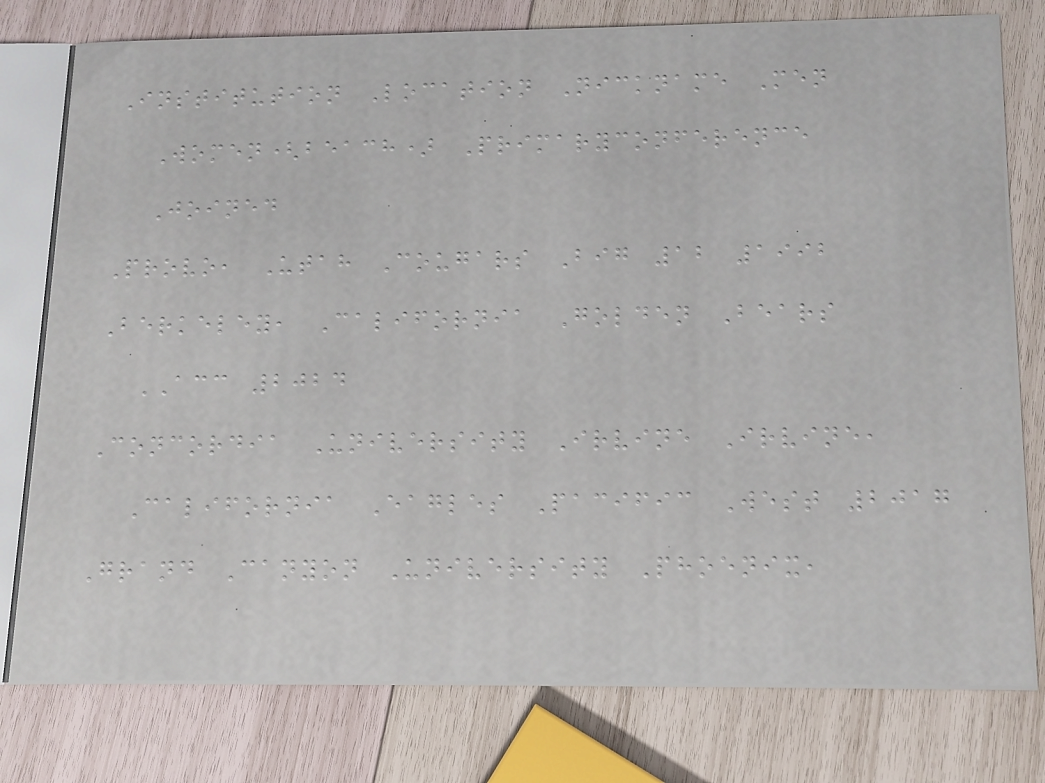Institution Location Nickname Men
Women(beach) Primaryconference
Joined
Provo, Utah Cougars Big 12 1992
Berkeley, California Golden Bears
ACC 2024
Concordia University Irvine Irvine,
California Eagles Pacific West 2017
Grand Canyon University Phoenix,
